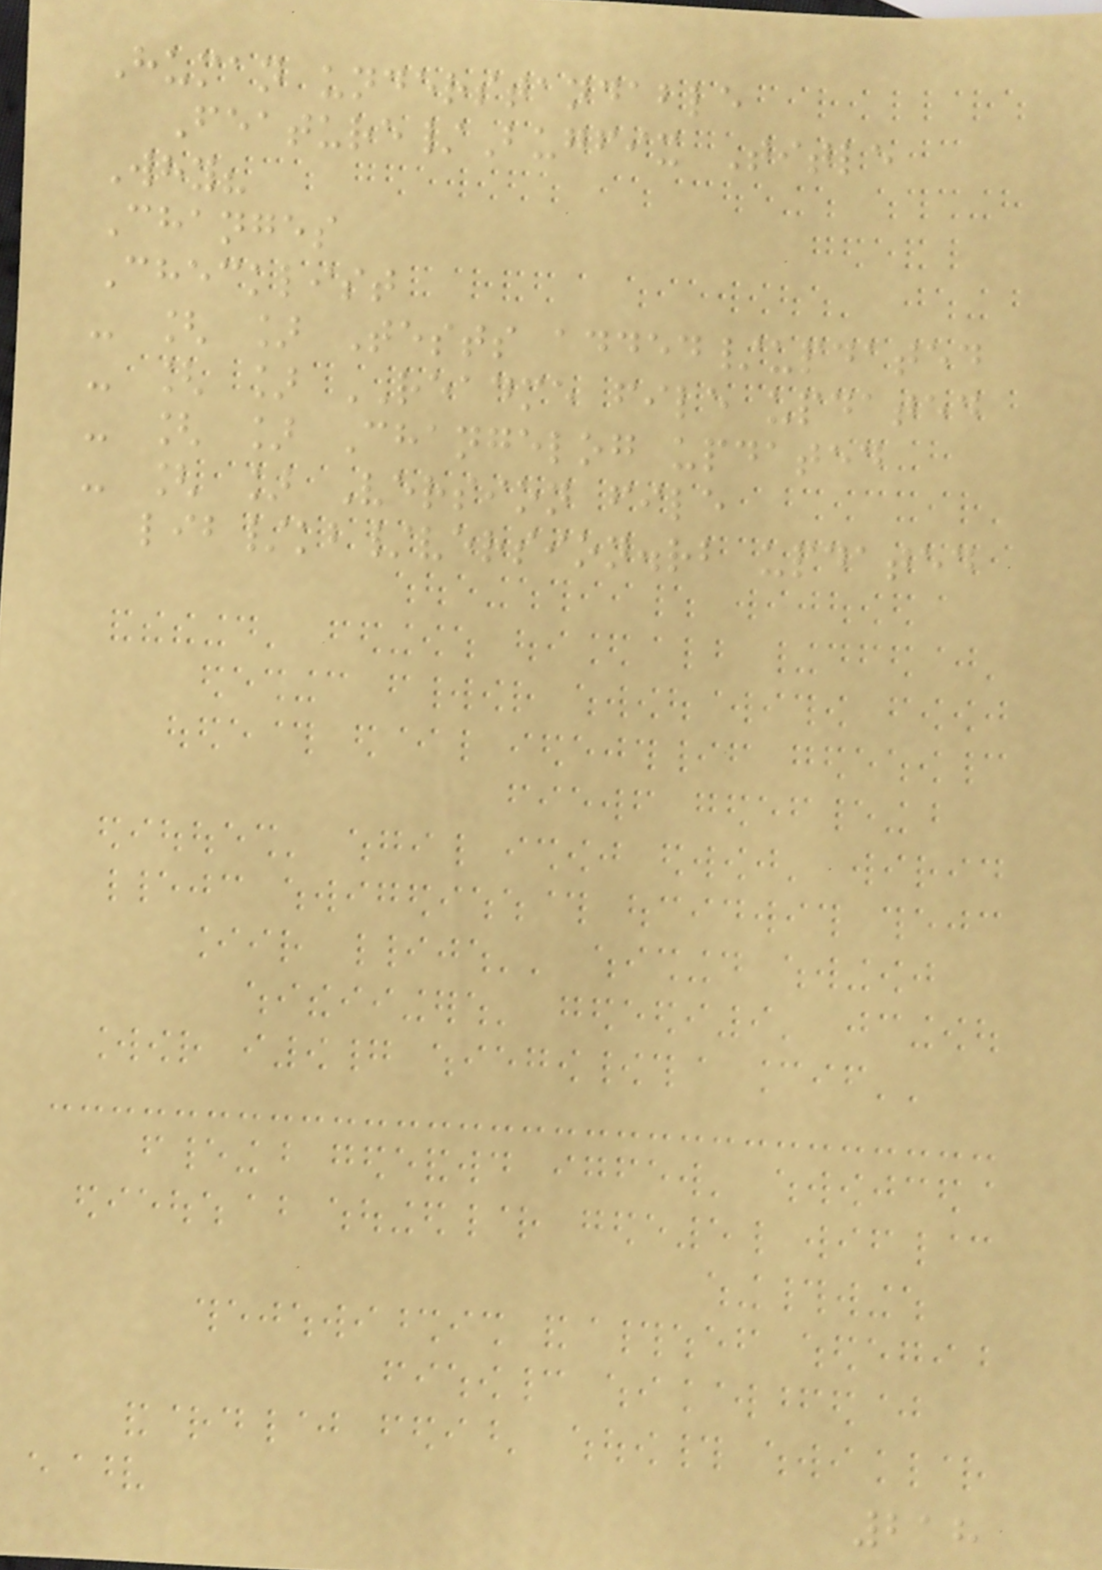Human understandable
Feature/Bugfix Title
Why?
Changes
Checklist
- [ ] Tests added/updated
- [ ] README file updated
- [ ] Changelog updated
- [ ] Version file
lib/kb/version.rb updated
218
